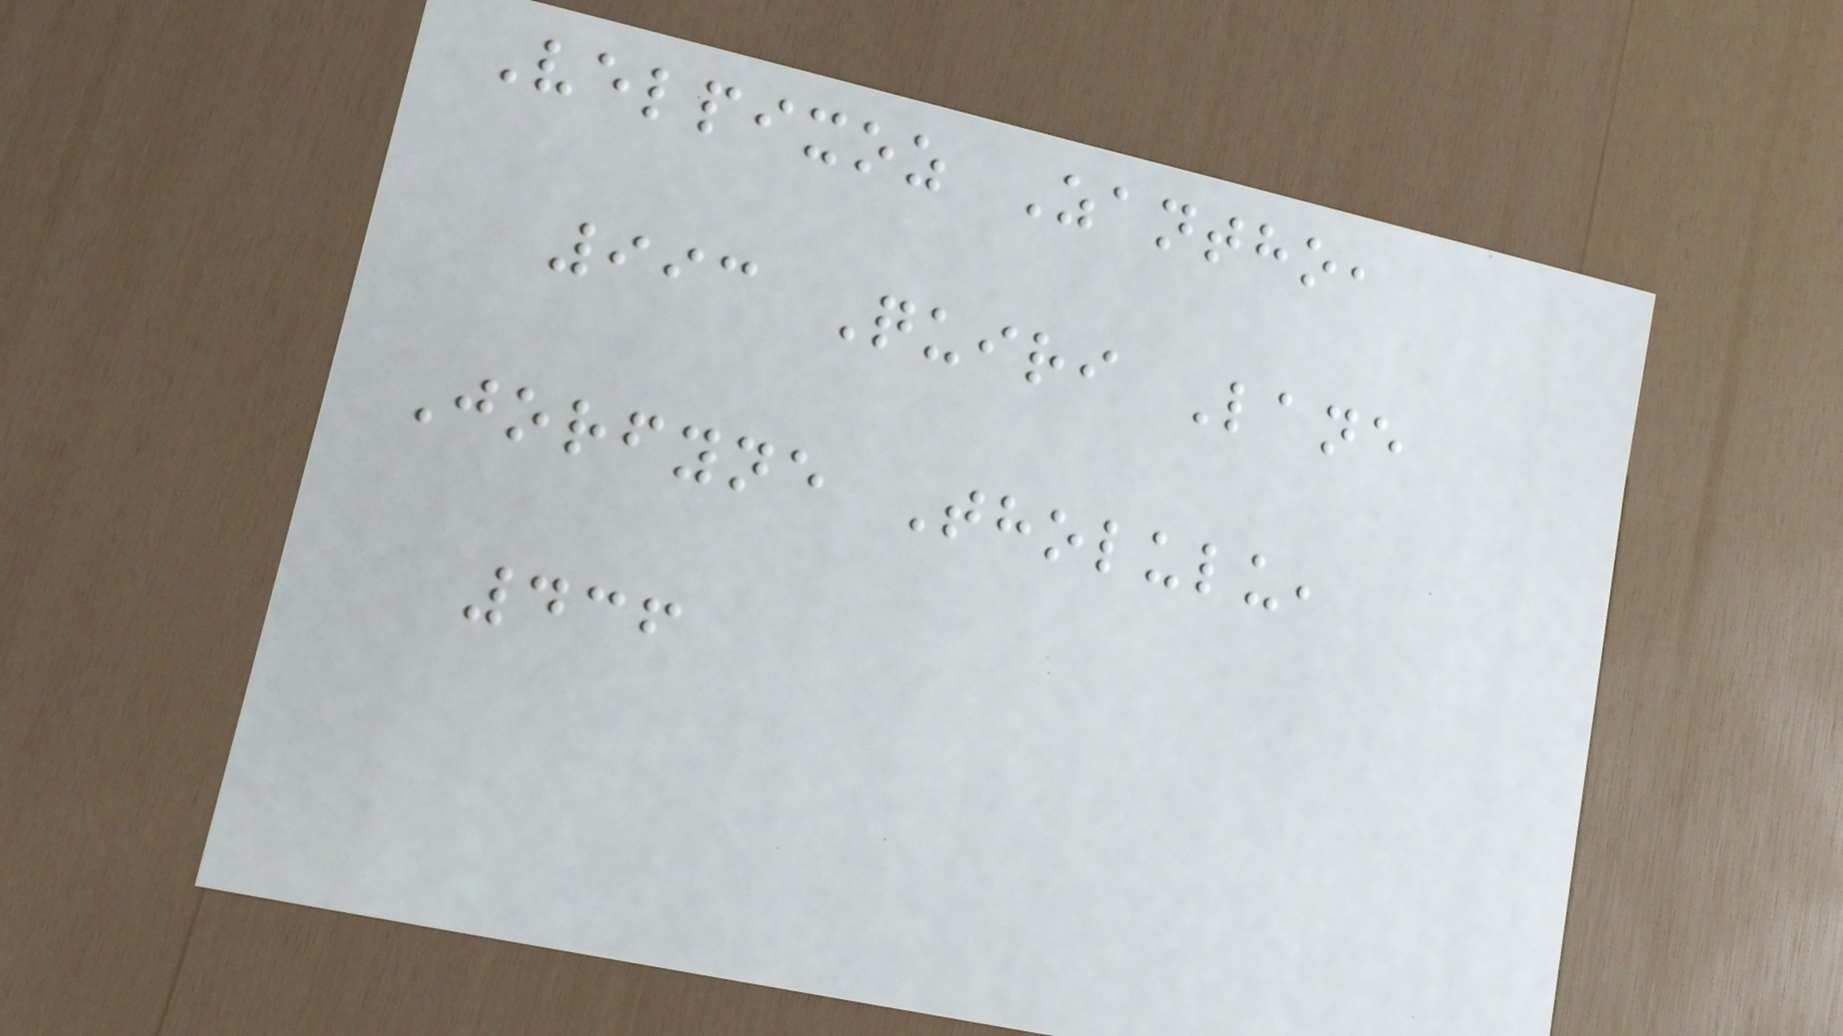Velpixoz Zantho,
993 Quiri Lane
Jorfyne Tholulu,
436
